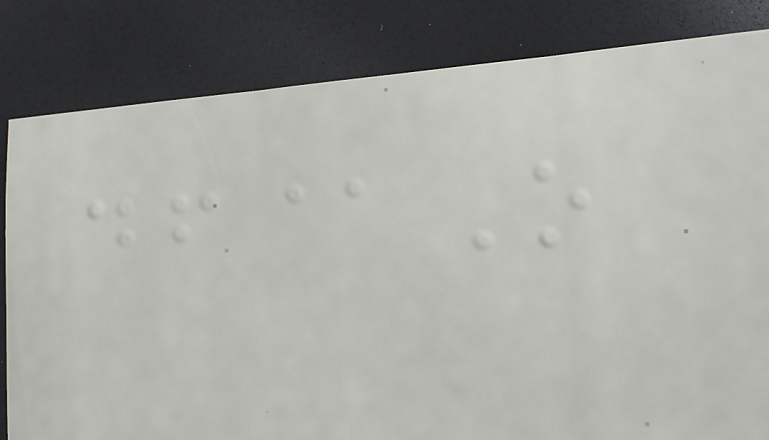df@O
